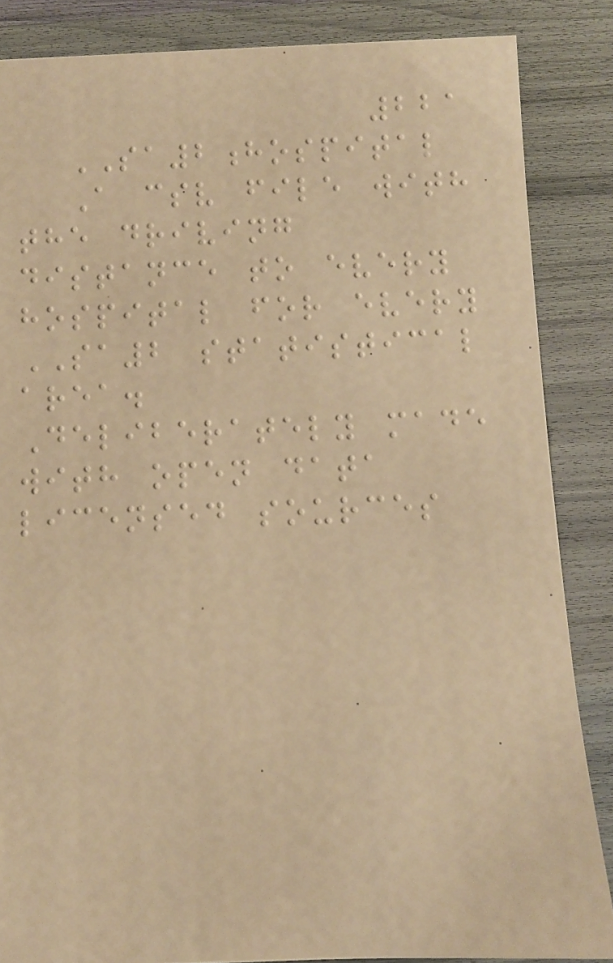221
SA2hospital
A csv file with
the driving
distance to every
hospital for every
SA2 statistical
area.
Deliberately made
with open data
licensed sources
